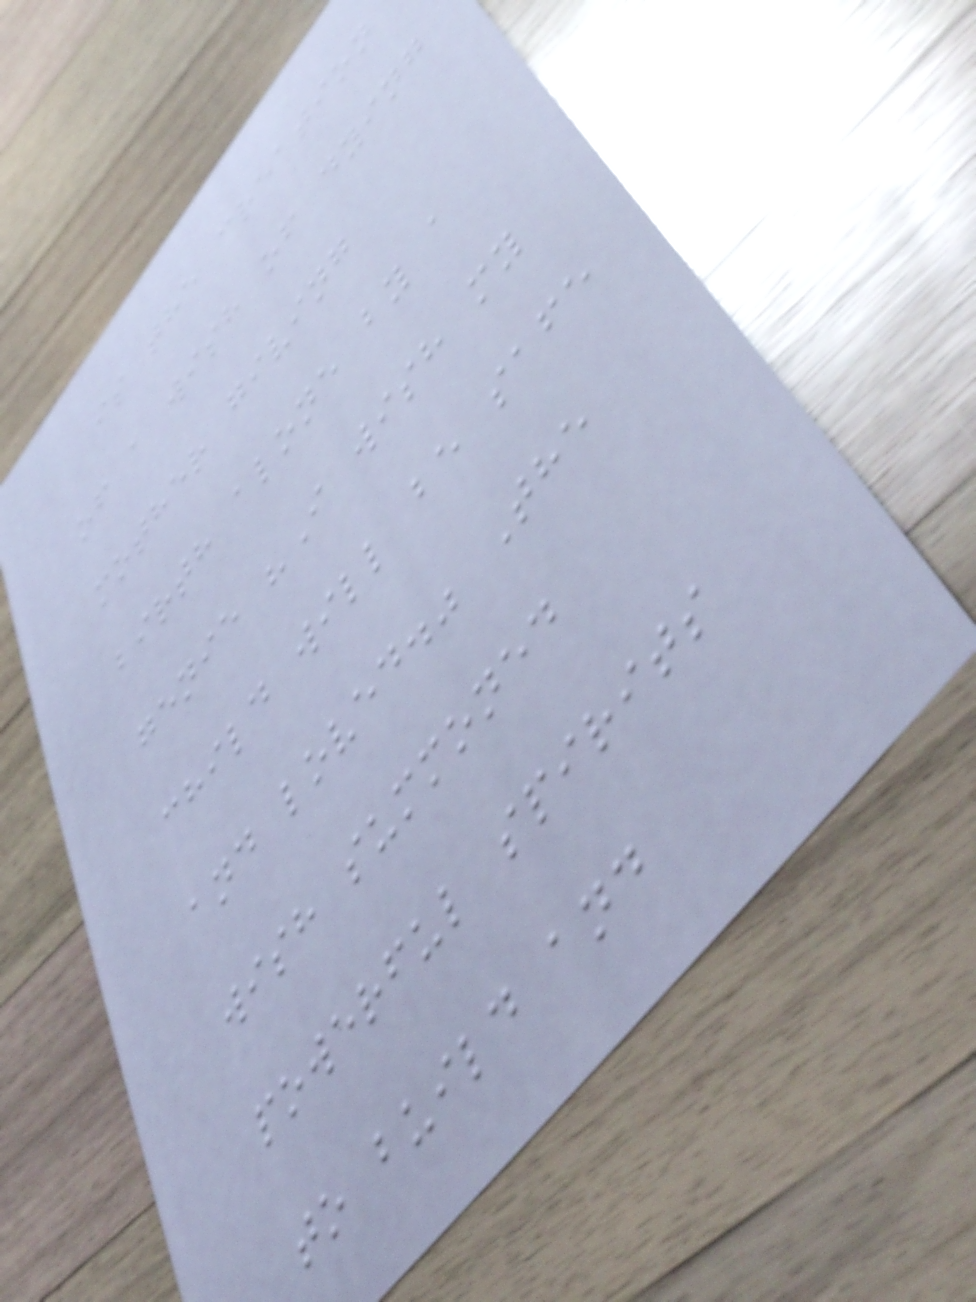is the creation
of a wish of dying
mother giving
birth alone by a
genie "I wish my
child will be safe
and loved." The
wish summoned
powerful spirits
to build and
